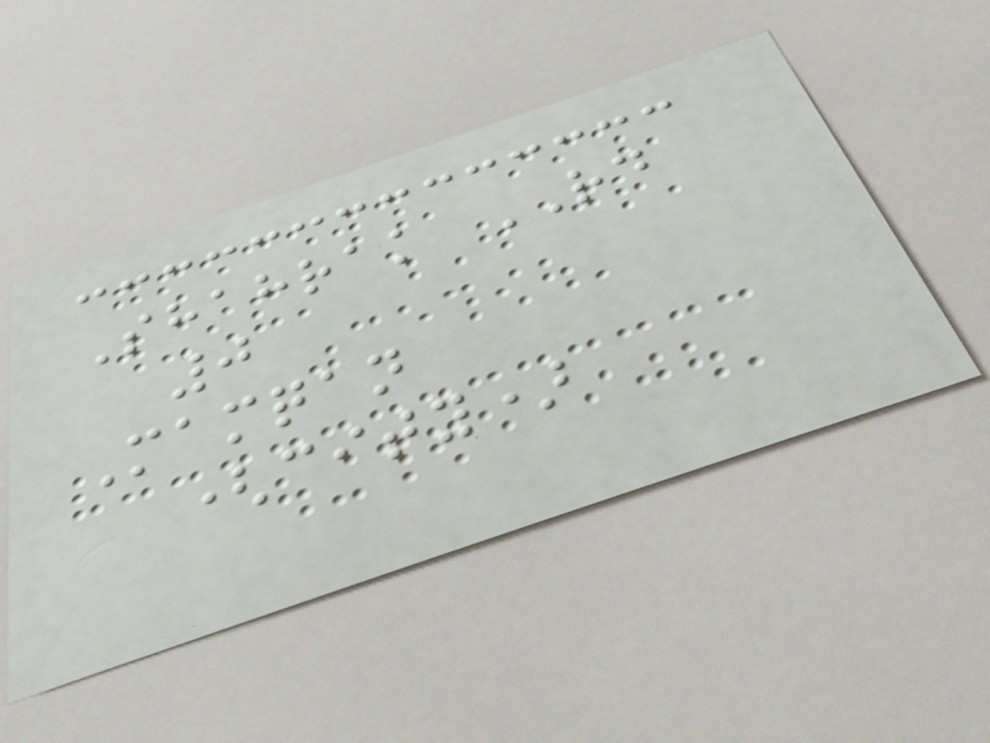Shahrak RD
0
Mamqan
(city)
